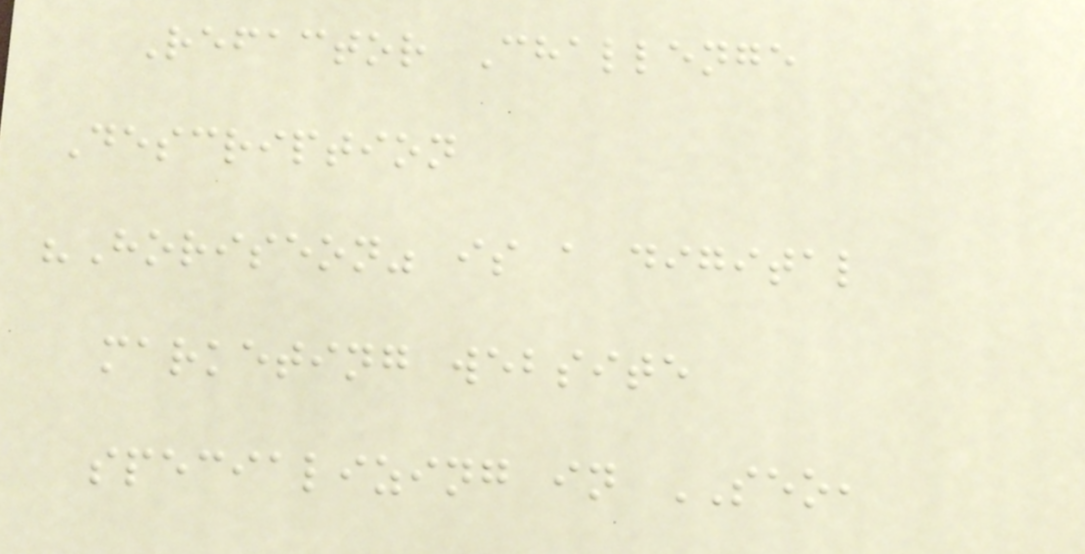Refactor Challenge
Description
"Horiseon" is a digital
marketing website
specializing in SEO,
